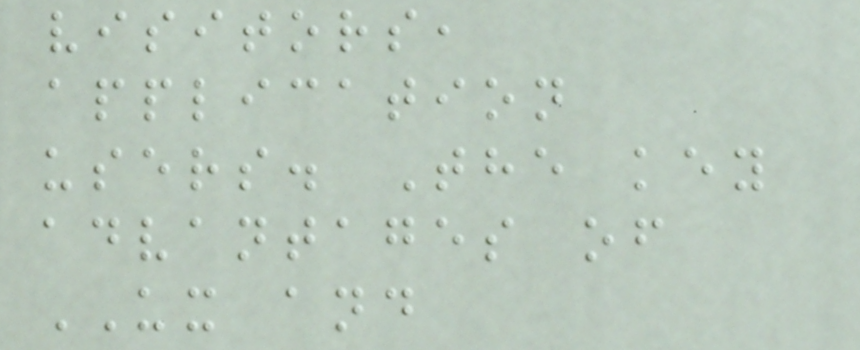visitors,
application
users. The key
advantages of
UX and
